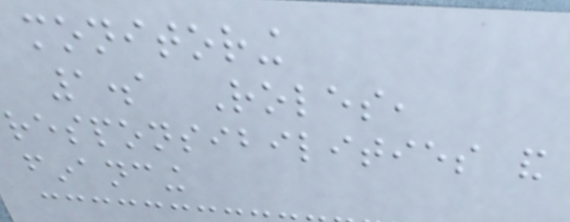monitoring
1.1 Roles,
responsibilities and
financing
